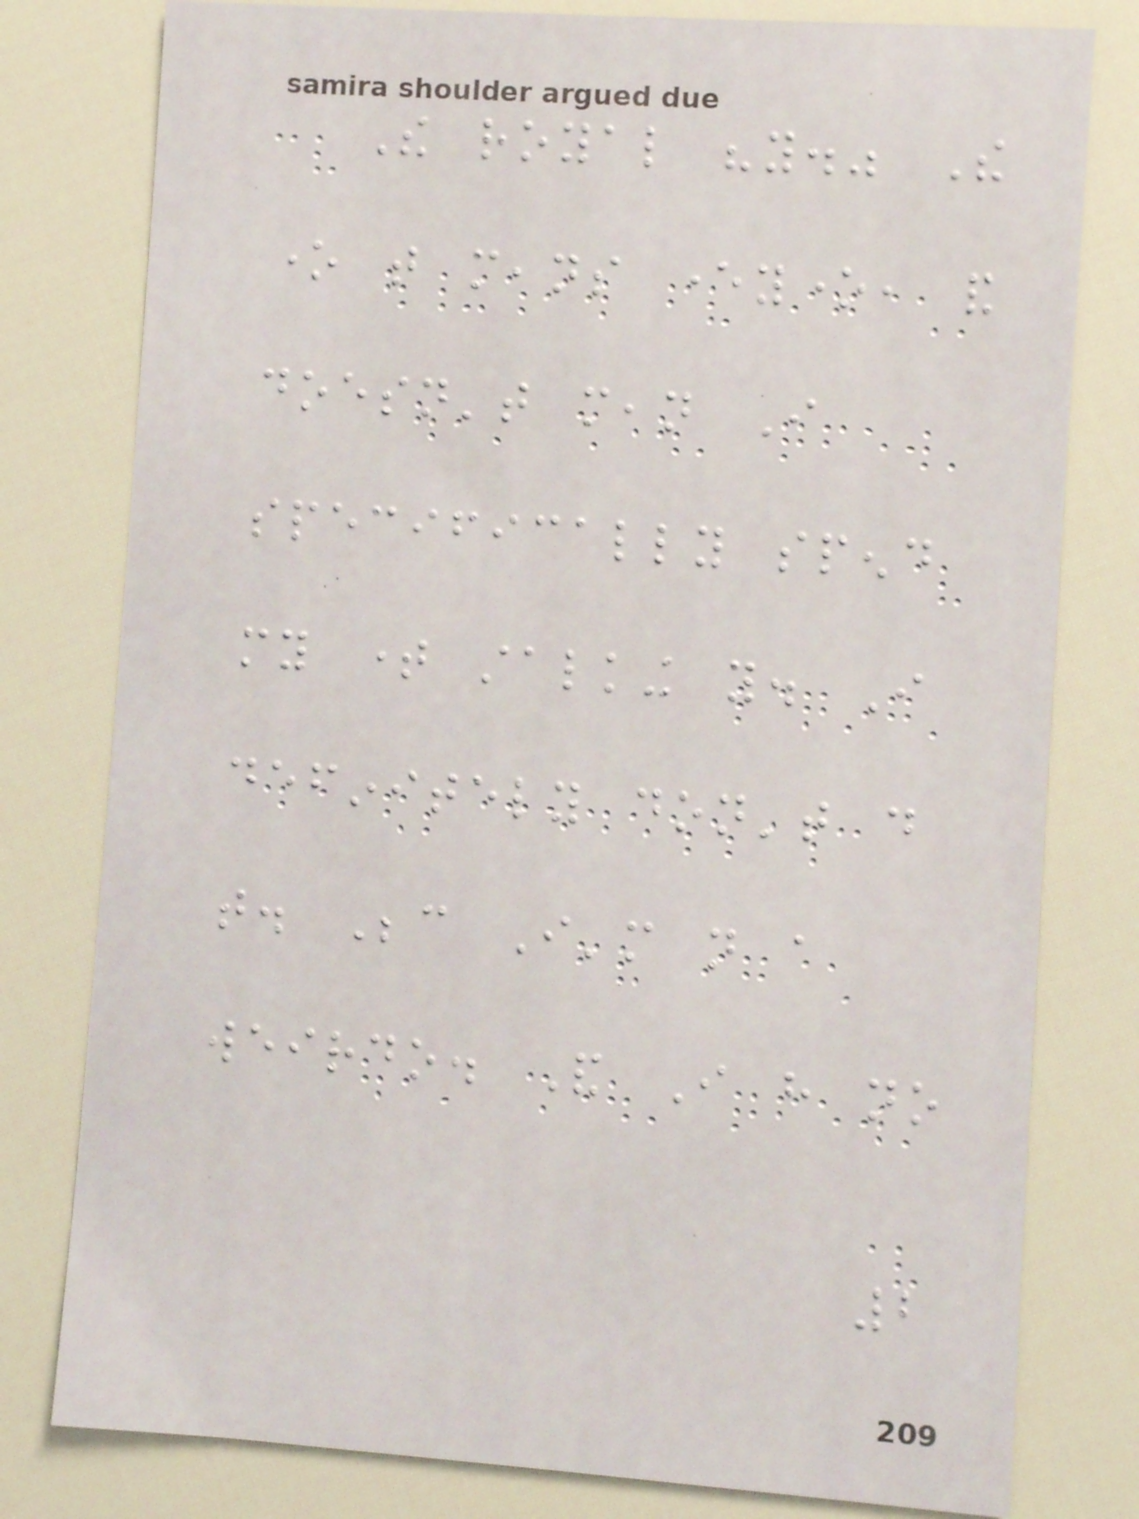The royal "you." The
one that means everyone, and
doesn't mean I
specifically spend
my time stalking you. I
definitely don't do
that. Because I'm not a
weirdo. And I have no
2
